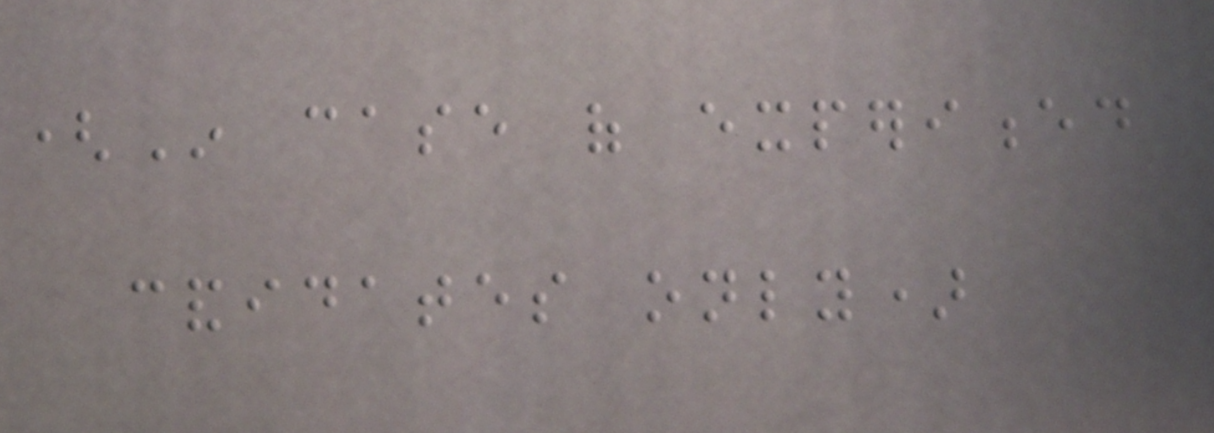(In case of experienced
candidates only)
